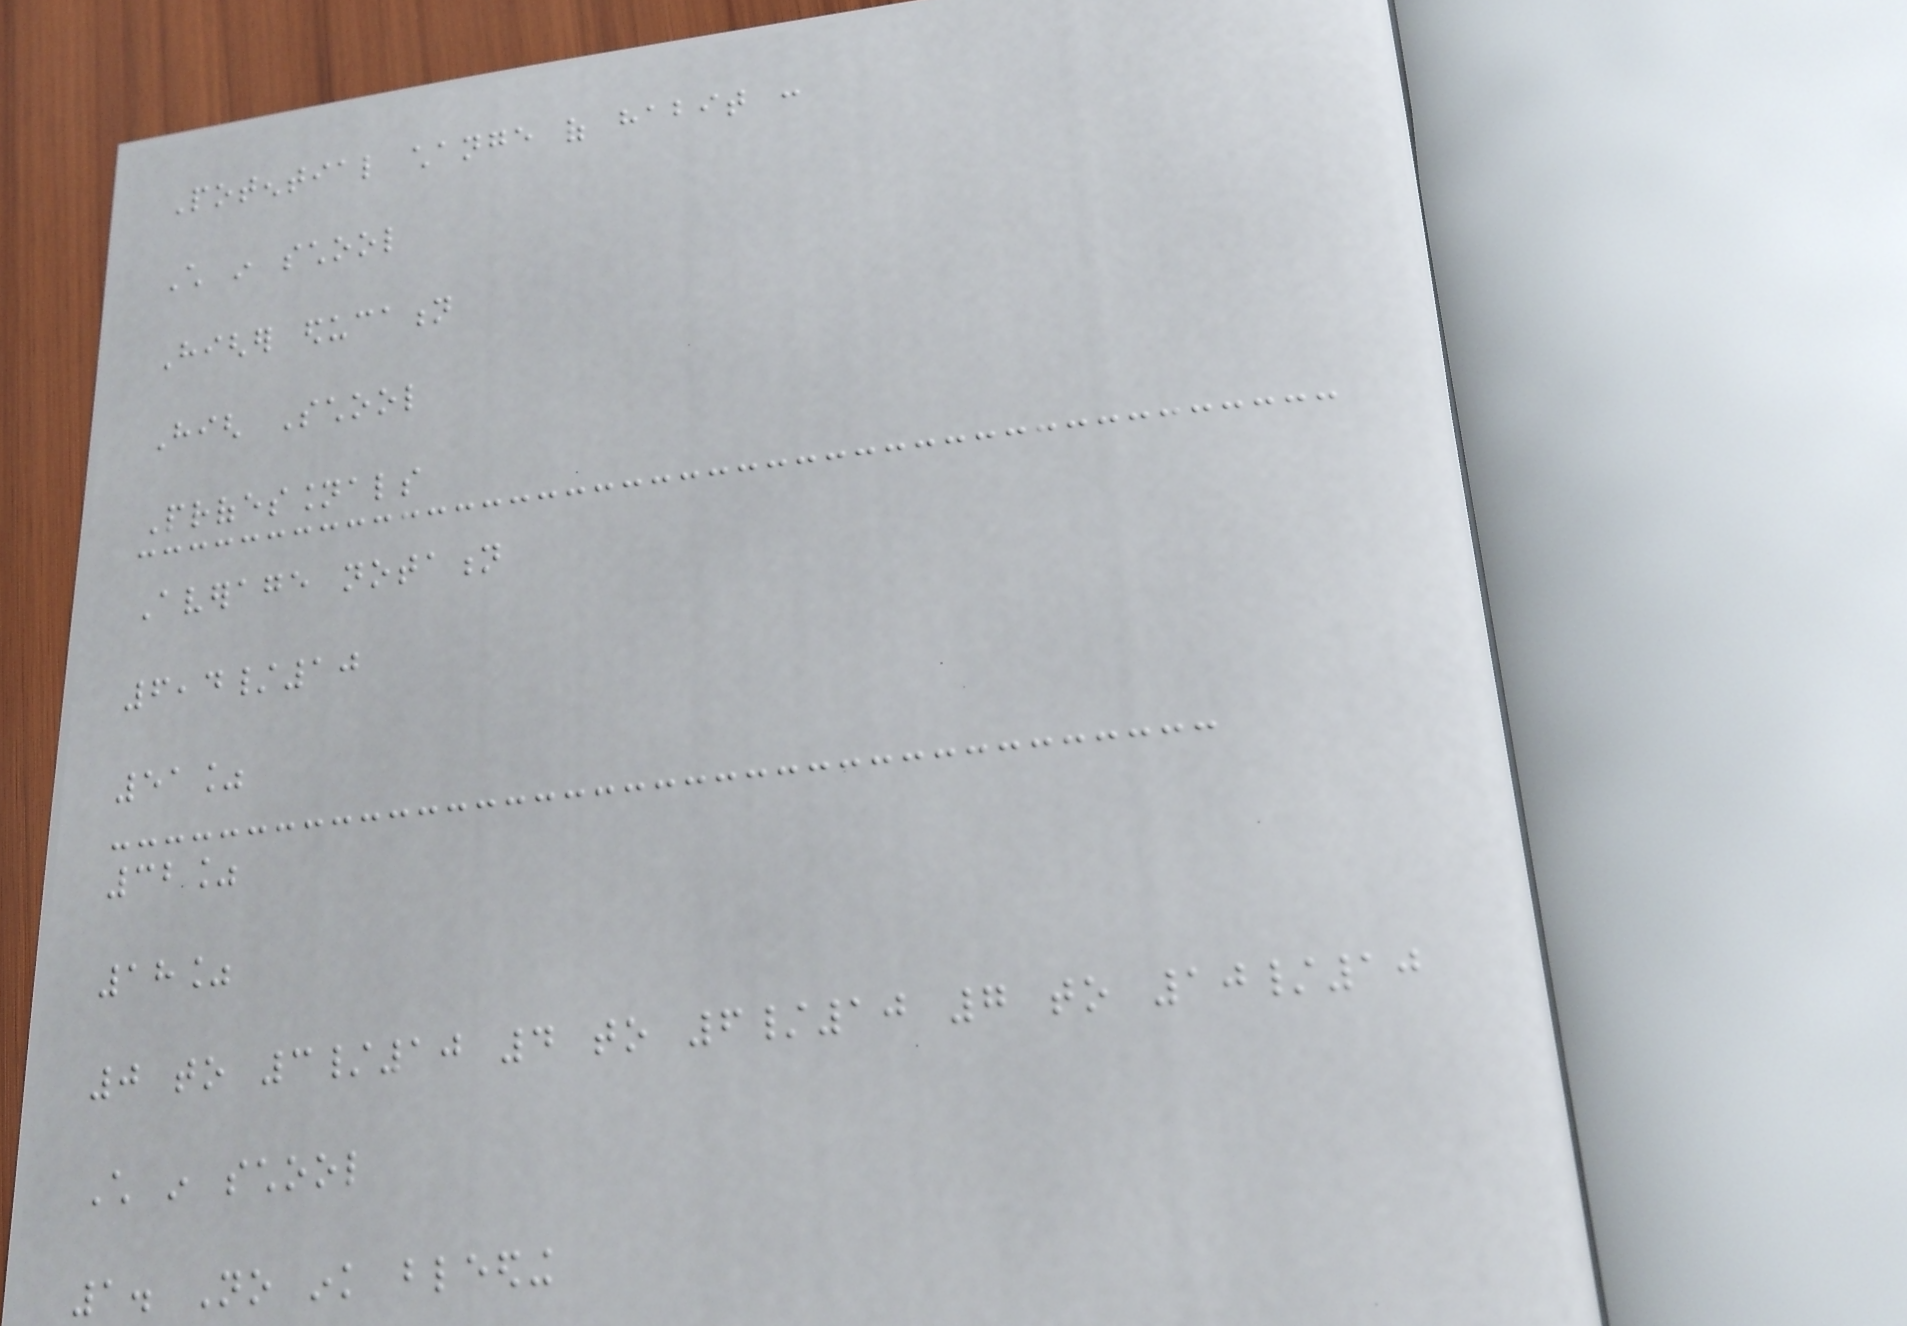Potential change of habit :
Child in school
Higher education
High School
Professionals
Average notation
6,4/10
51%
32%
18%
0 to 3/10 4 to 6/10 7 to 10/10
Child in school
1. No ink bleeding
